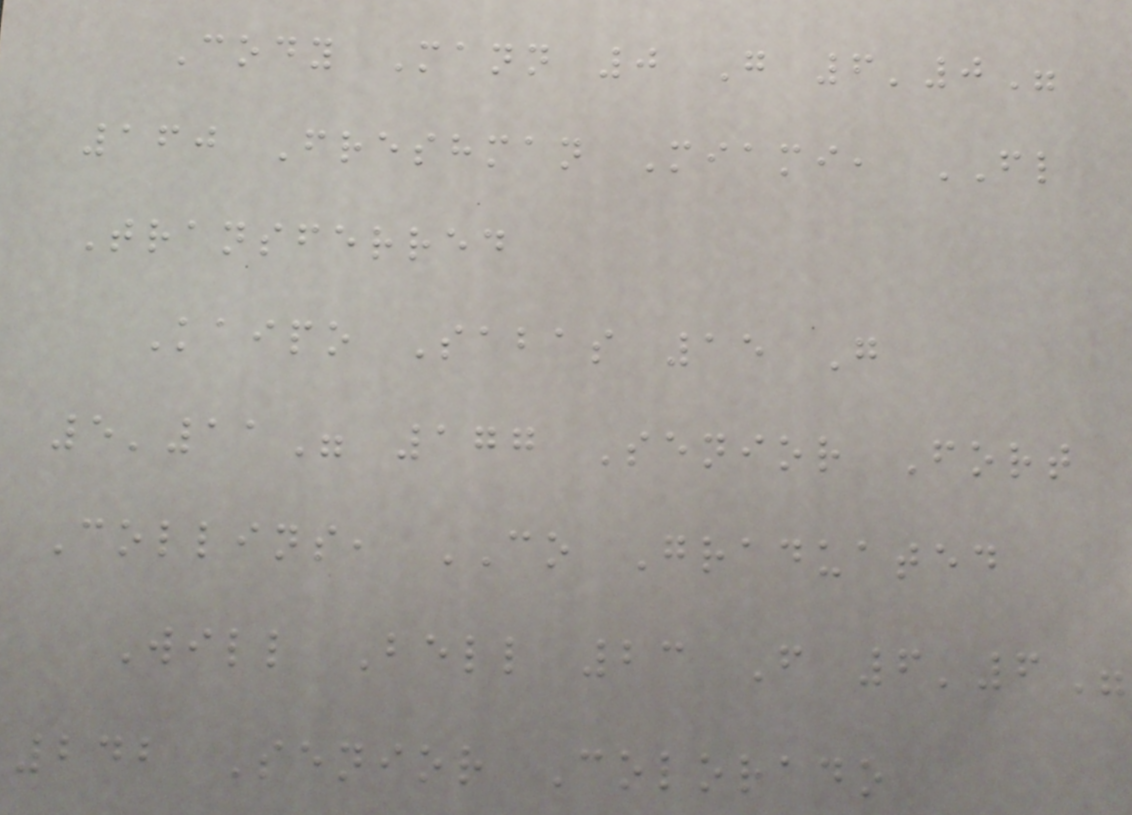Cody Mann 0 G 6'0"
160 Freshman Miami, FL
Transferred
Kaipo Sabas 15 G
5'11" 177 Senior Fort
Collins, CO Graduated
Will Bell 23 F 6'6"
242 Senior Colorado
